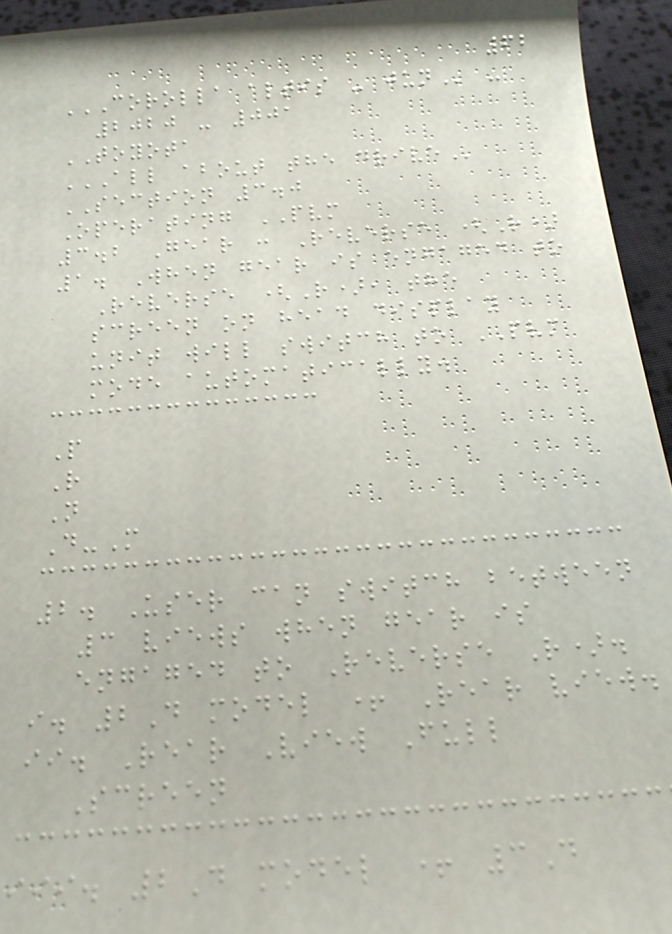62
COROLLA ALTIS - JUN -
2020 - 001
TOYOTA
ALL ABOUT THE DRIVE
SECTION 3.0
Operating PVM
3.2 Gear : Reverse (R)
1. When gear is engaged to
Reverse (R), the
screen on head display
unit will switch to PVM
mode automatically.
P
R
N
D-M
2. User can switch between
3 views when gear is
engaged to Reverse R).
i. 2D model + Rear view.
ii. Rear View Full
Screen
iii. 2D model + 3D
